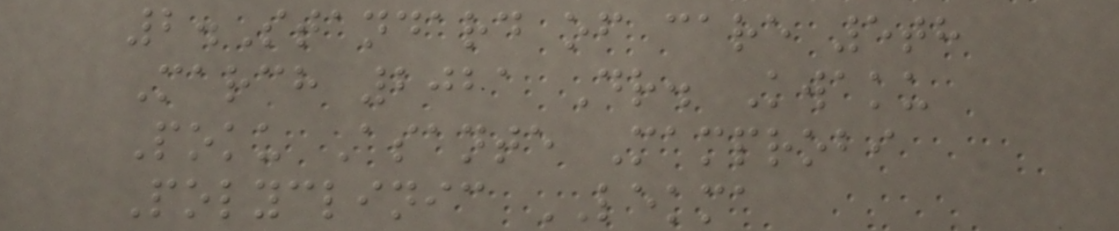2.Standard of care 5th
March 2021 Dr. Kwaku
Poku Asante Mamprobi
Polyclinic LEKMA
